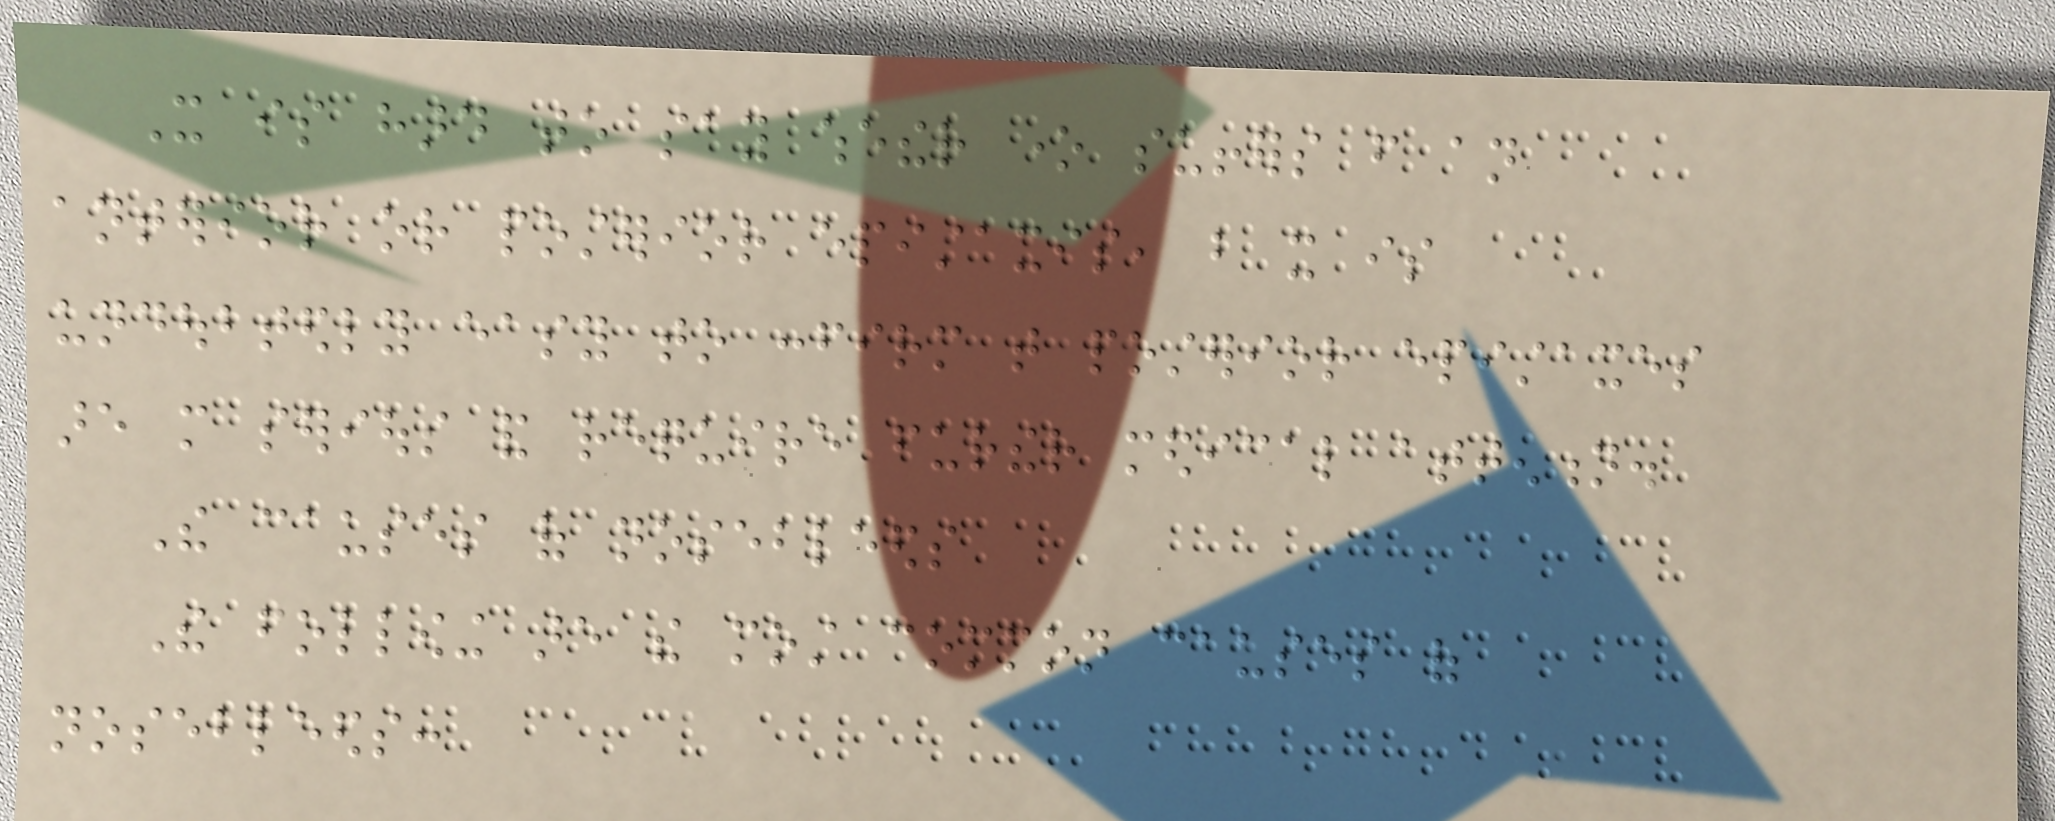It is hard to say whether one suffers from an
anterior or posterior epistaxis, but it is
undoubtedly easy to confirm that posterior epistaxes
are more serious and require further medical attention.
The causes of nosebleeds
The following are the most common causes of
nosebleeds:
